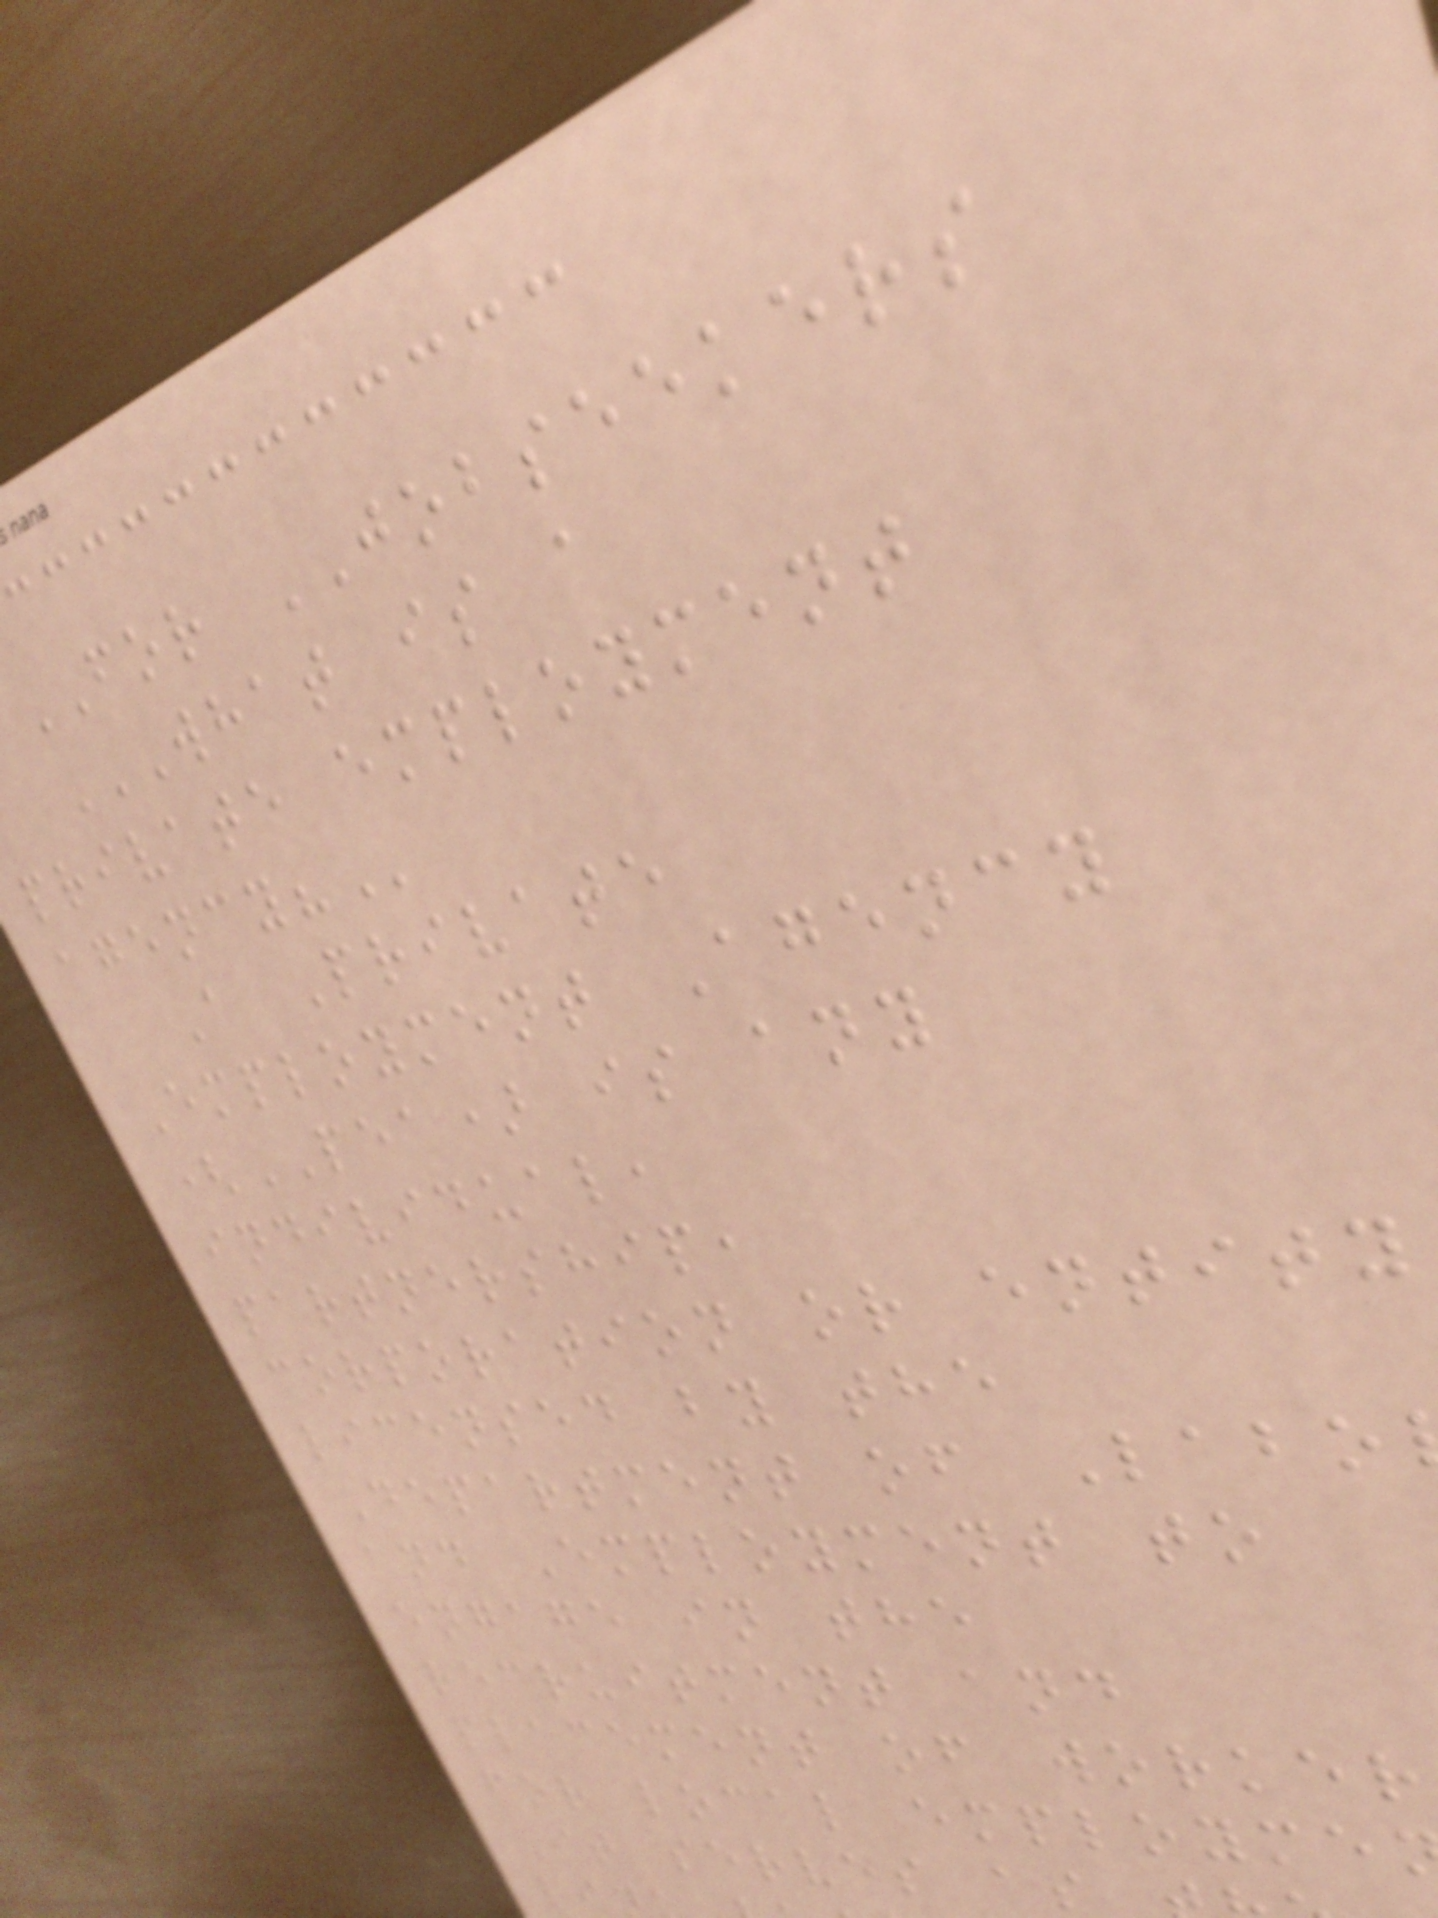FOR JOBSEEKERS
WHAT IS A
private employment
A Private
Employment Agency
(PEA) is any
individual,
partnership,
corporation or entity
licensed by the
Department of Labo
and Employment to
engage in the
recruitment and
placement of worker
for local employme
It serves as
